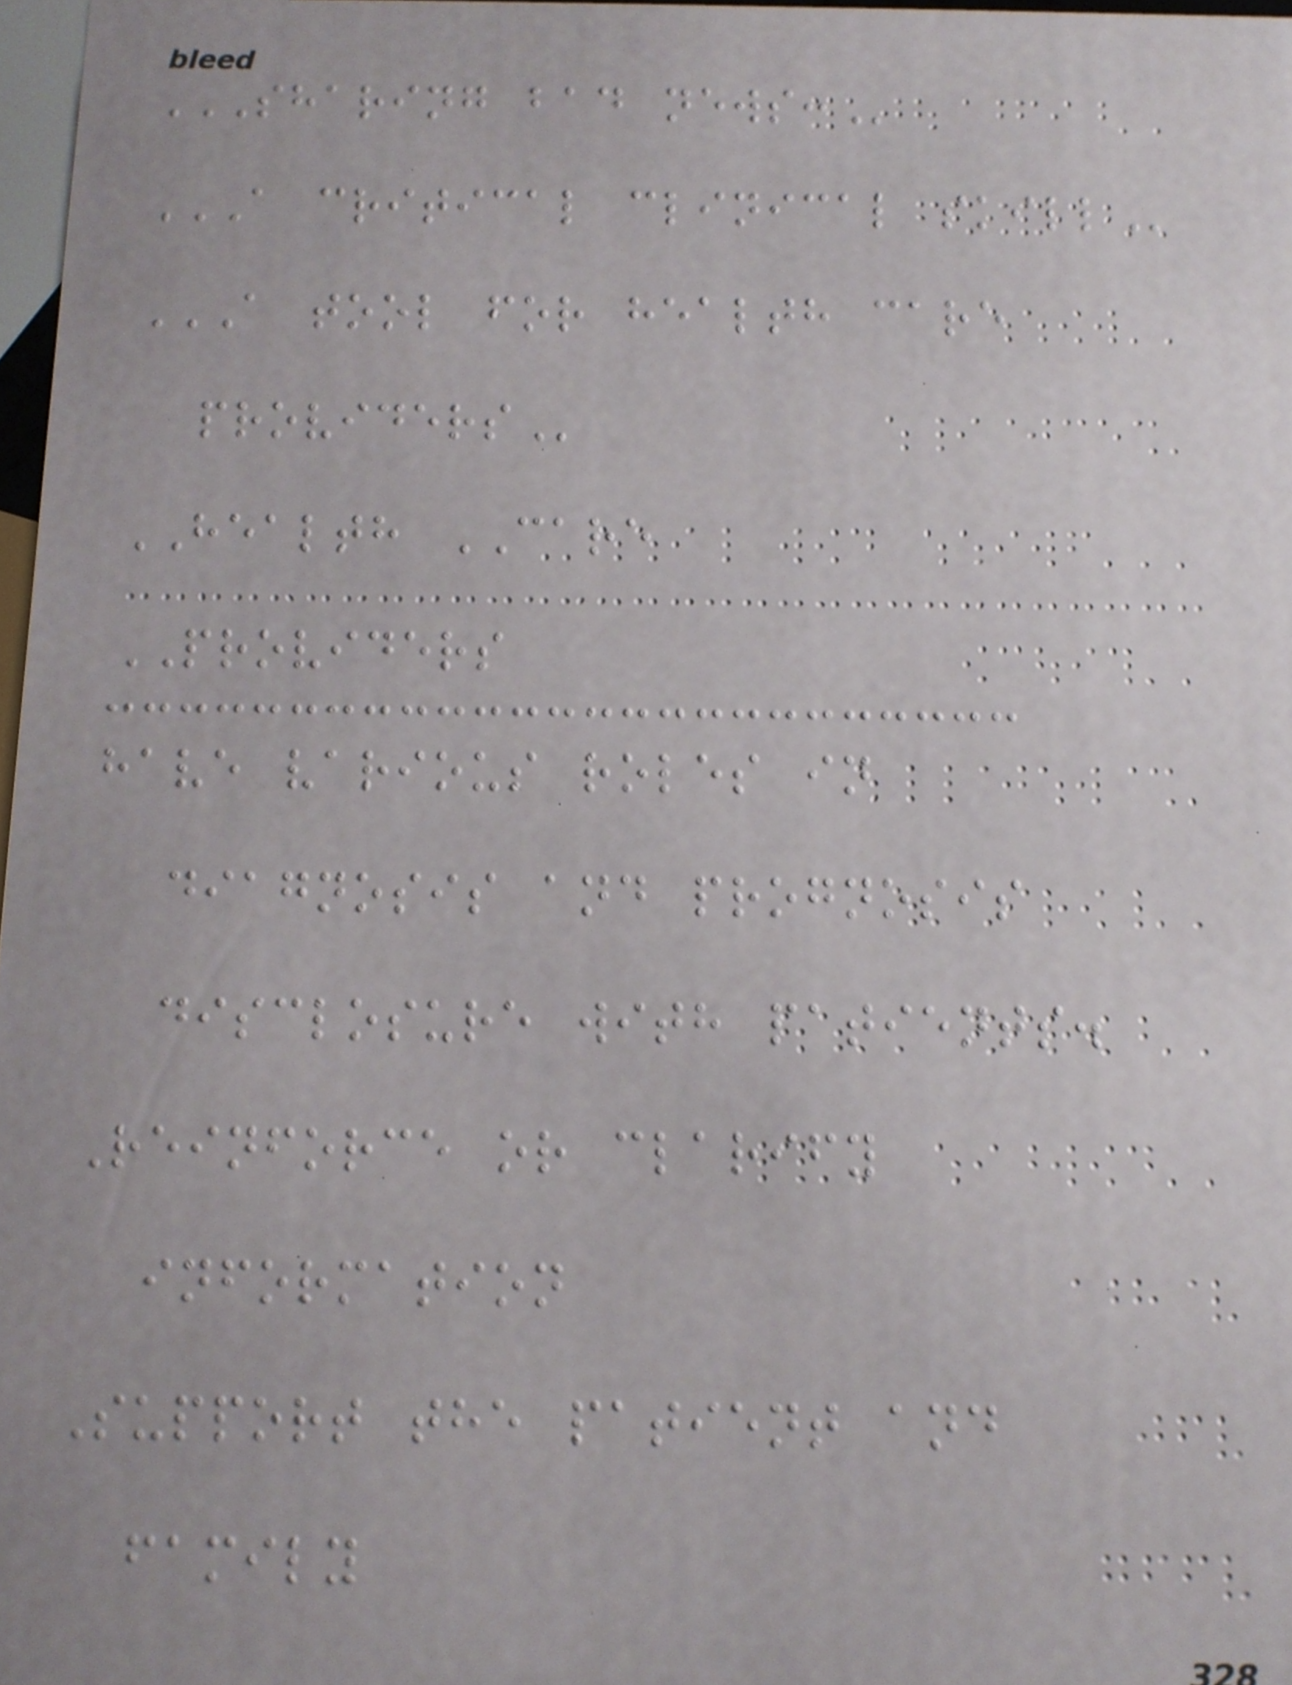SHARING BAD NEWS:
A CRITICAL CLINICAL SKILL
A TOOL FOR HEALTH CARE
PROVIDERS
HEALTH CARE
PROVIDERS
have various roles in
diagnosis and prognosis
disclosure with patients.
Reinforce or clarify
information
Support the patient and
family
